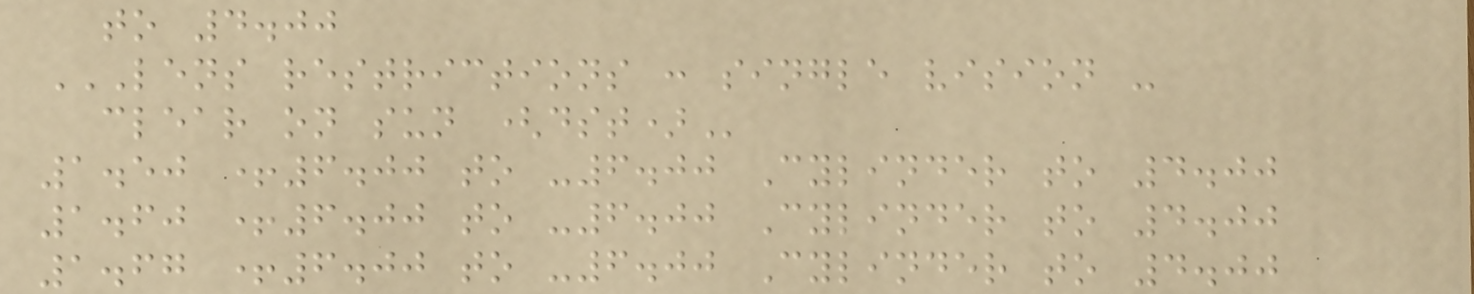to 4.00
LENS RESTRICTIONS : SINGLE VISION -
CLEAR ON SUN (DST)
1.50 +6.00 to -6.00 Cylinder to 4.00
1.60 +6.00 to -6.00 Cylinder to 4.00
1.67 +6.00 to -6.00 Cylinder to 4.00
